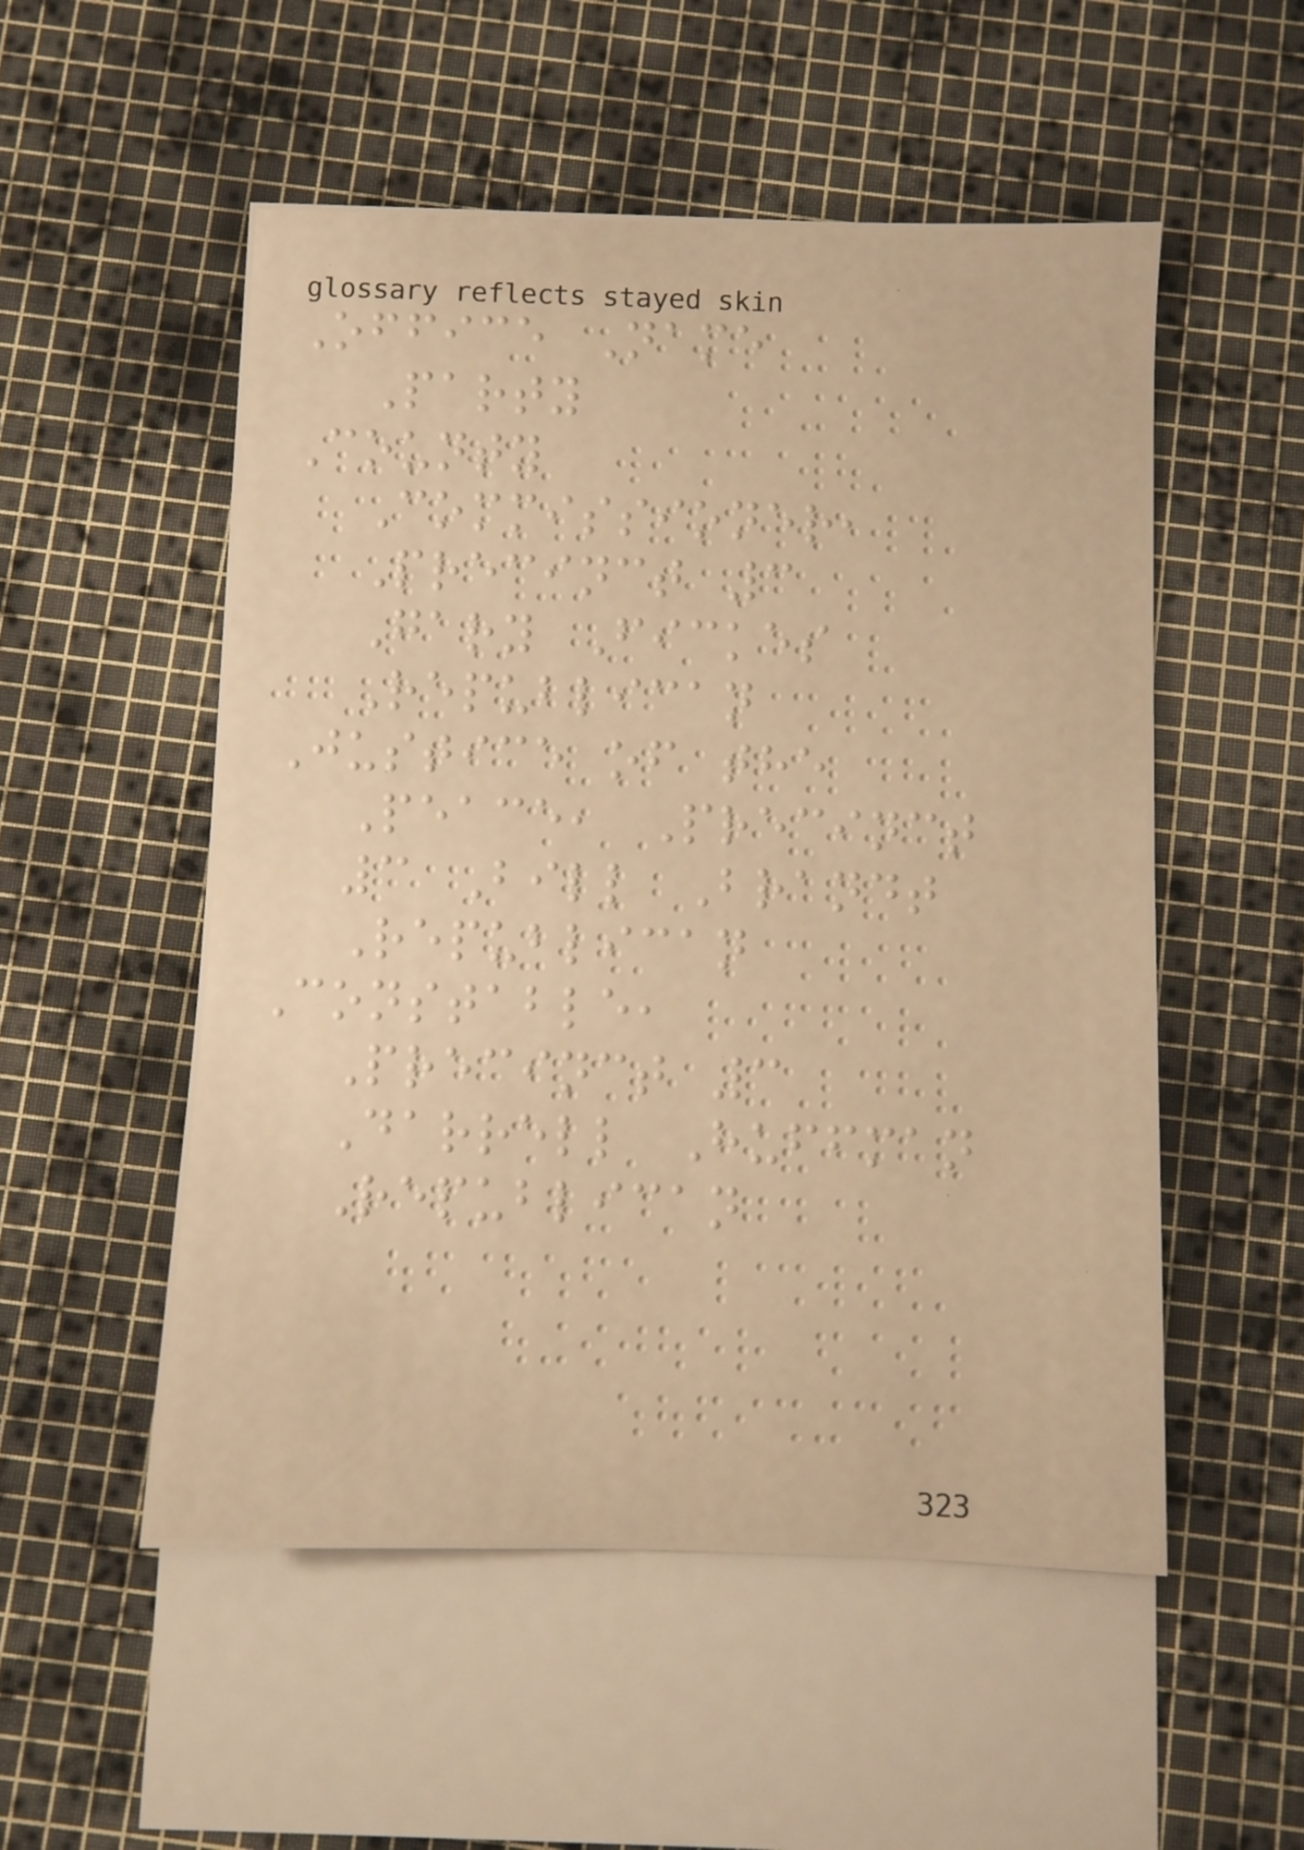Office Name
Party
County
Commissioner,
Precinct 3
Gary Fickes
Republican
Justice of the
Peace, Precinct
3 Bill Brandt
Republican
Constable,
Precinct 3
Darrell Huffman
Republican
